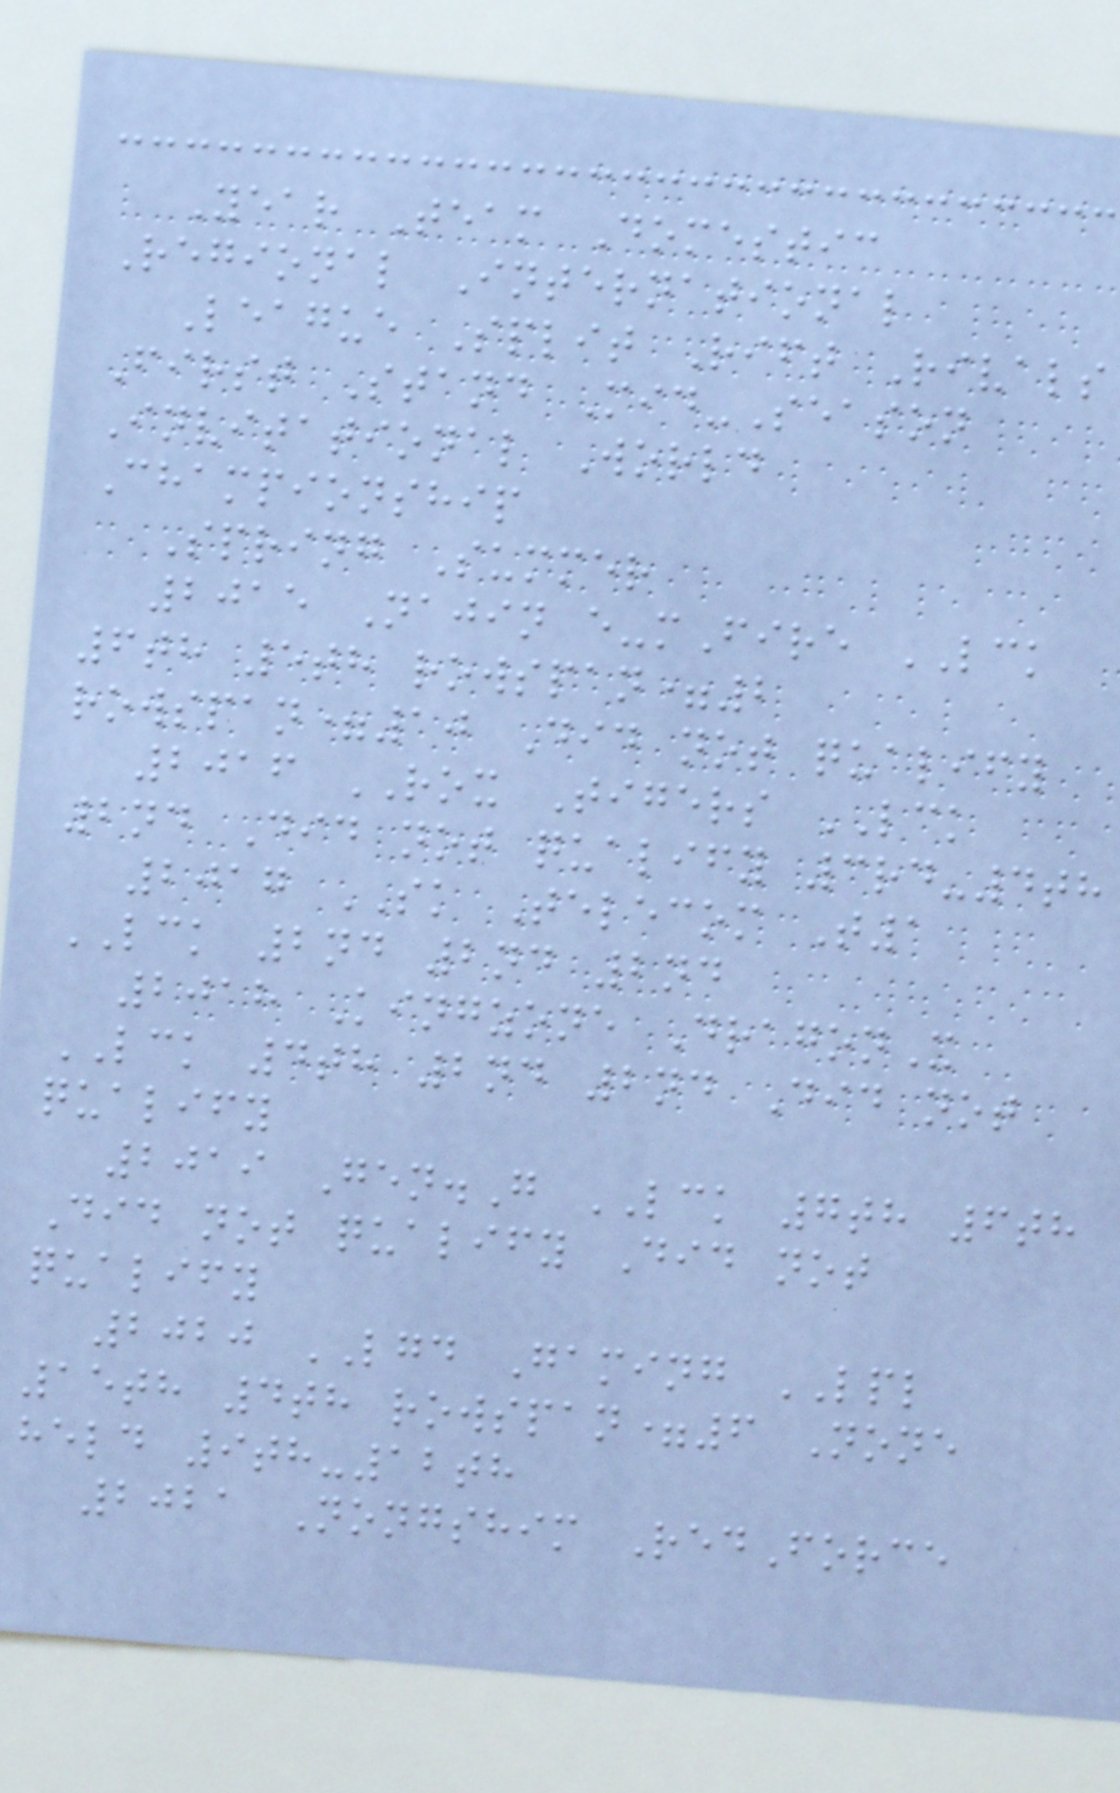Year Team Domestic
Regional International
League Split Rift Rivals
First Stand Mid-Season
Invitational World
Championship
Spring Summer
2015 Najin e-mFire LCK
6th 5th rowspan=2
rowspan=10 Did not qualify
2016 ROX Tigers LCK
2nd Did not qualify 3rd-4th
2017 SK Telecom T1
LCK 2nd 2nd 2nd
2018 Kingzone DragonX
LCK 4th 2nd 2nd Did not
qualify
2019 Gen.G LCK 7th 6th
Did not qualify Did not
qualify
2020 LGD Gaming LPL
15th 4th rowspan=6 None
held 9th-12th
2021 Nongshim RedForce
